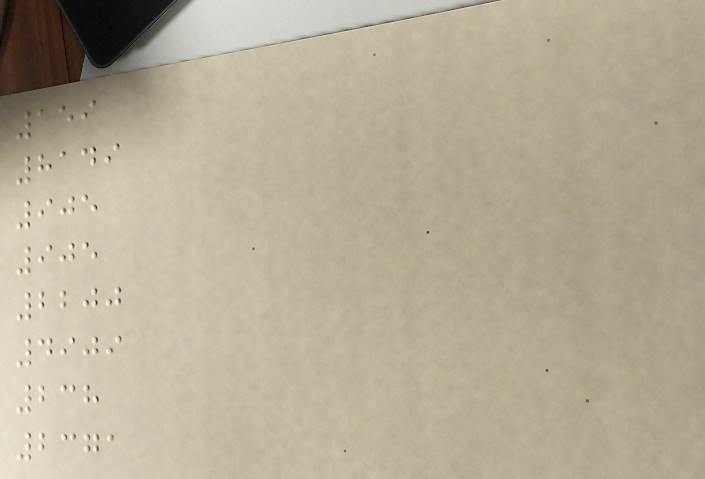159
8149
905
905
2200
4909
238
2371
